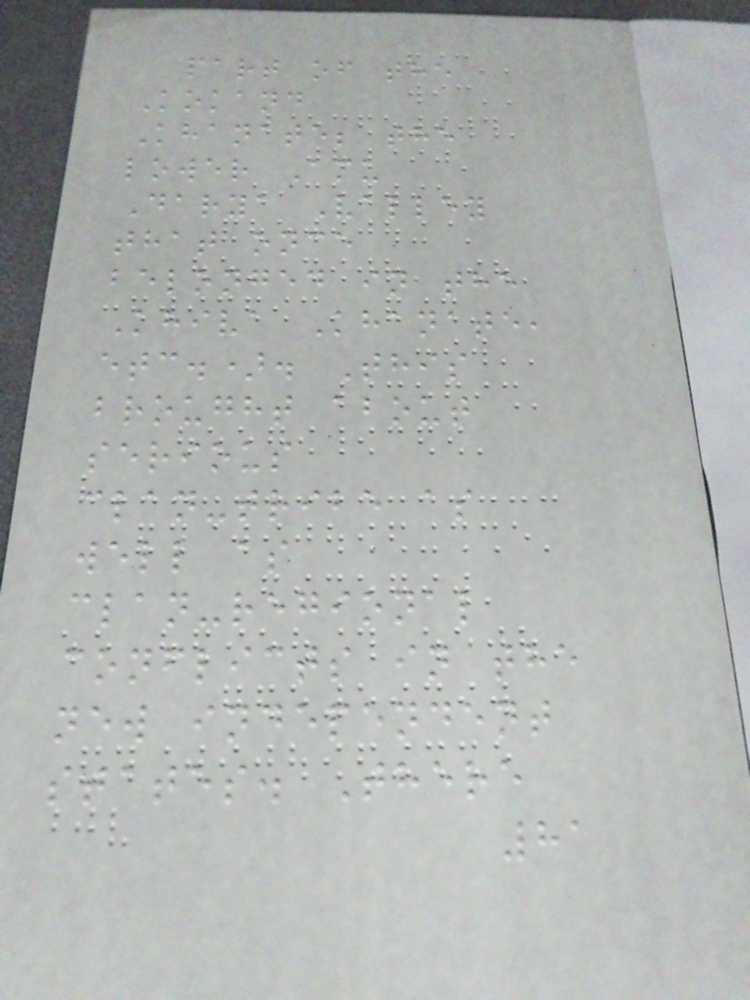part of the
Kokand
Khanate; the
lower Amu
Darya Valley
that once
belonged in the
Khiva Khanate,
etc.). This
brought about
serious
clan-tribe as
well as
clan-regional
conflicts in the
new independent
states. There
81
